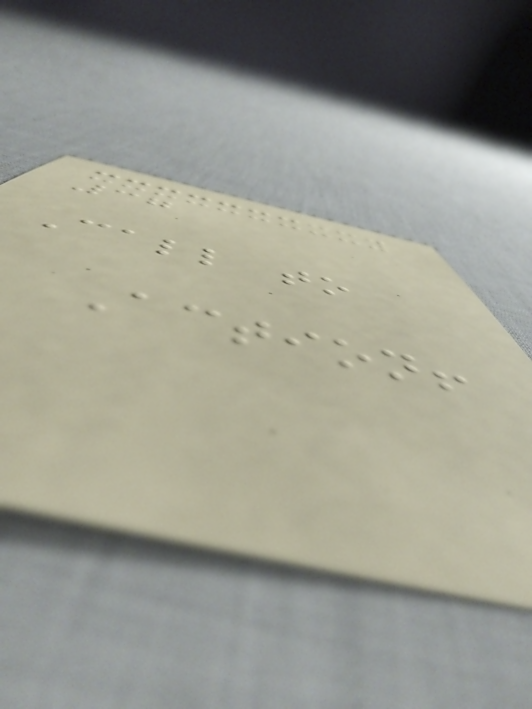37
Call to
Action!
